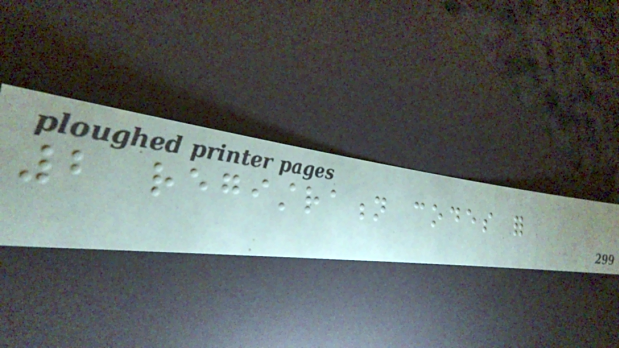2 registration codes for
